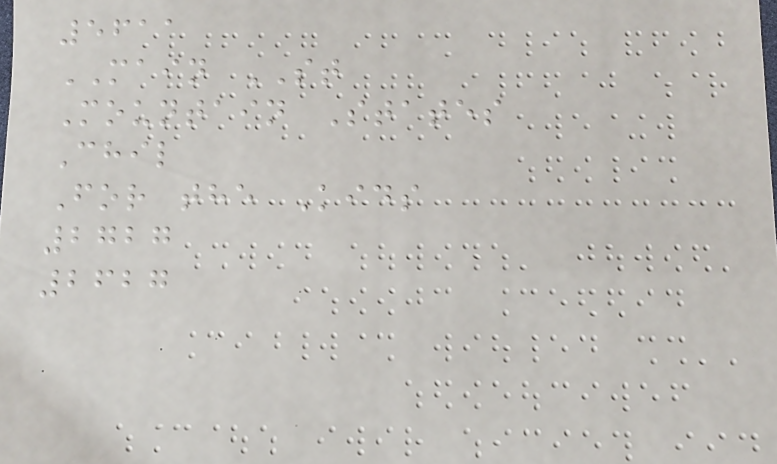5611
MAIN ST
Mountain States
Chil
For the Kids
2727
2627
